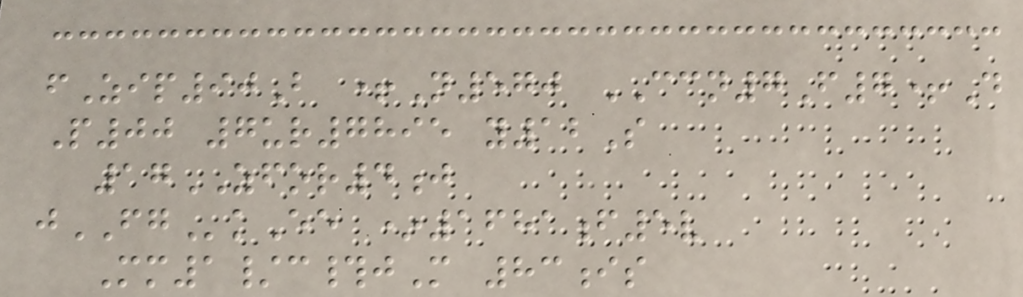fZip90B +N570 CCN7F7+D
P00 7ur7895 y12S
17ZFOR4j
jFGkEe *1681f5v
Mm1/c#jM 83is
